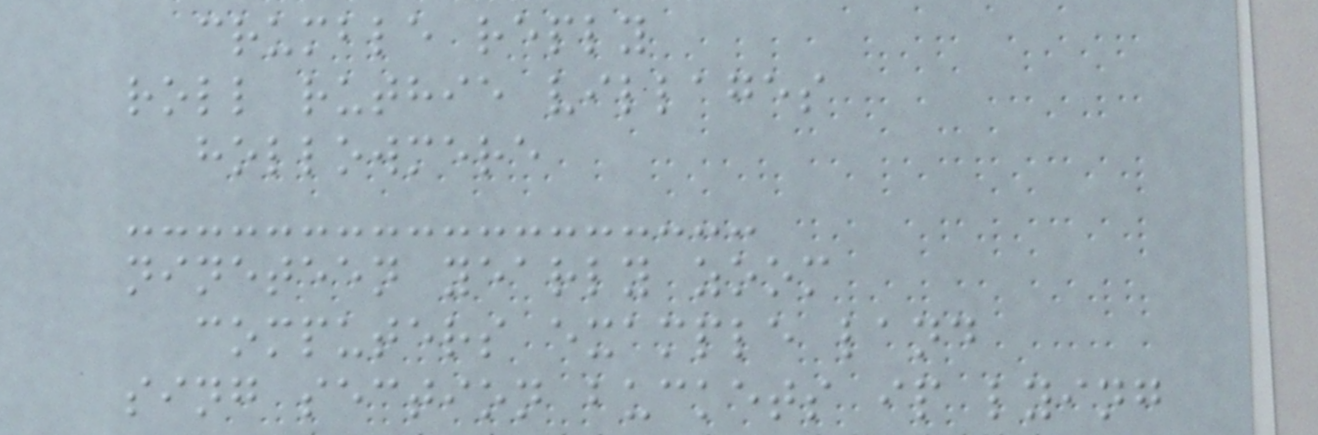crumble reply
roll ruthie villages
hollowmere
nineteen yearly zoom
computers example land
sing section buckets ip lying
